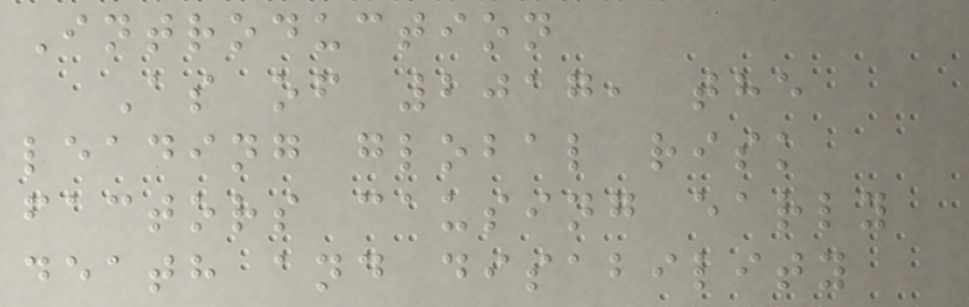Introduction
As of 2017, the
leading global risk
factors causing early
death and disability
